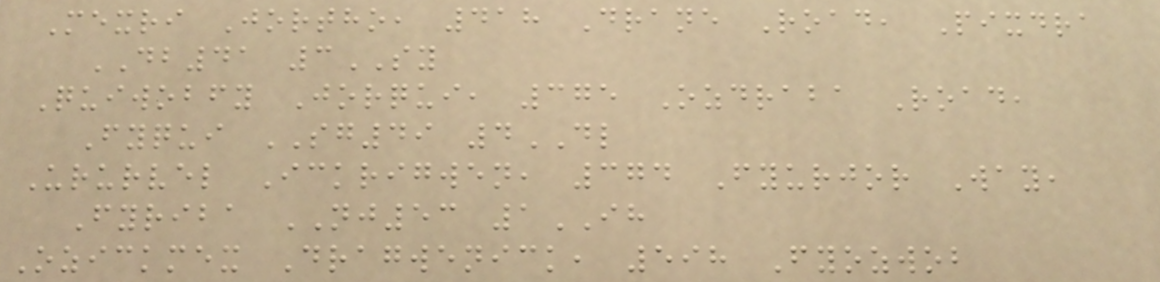Mexri Jortho, 418 Drane Road, Pixdra
DB41 3SY
Quiwobfy Jorqui, 375 Ozdraba Road,
Fyqui SG49 4DL
Ururvel Ickrigwen, 374 Fyurjor Way,
Fyriba NJ53 1IH
Ozickmex Dragwenick, 598 Fyozwob
